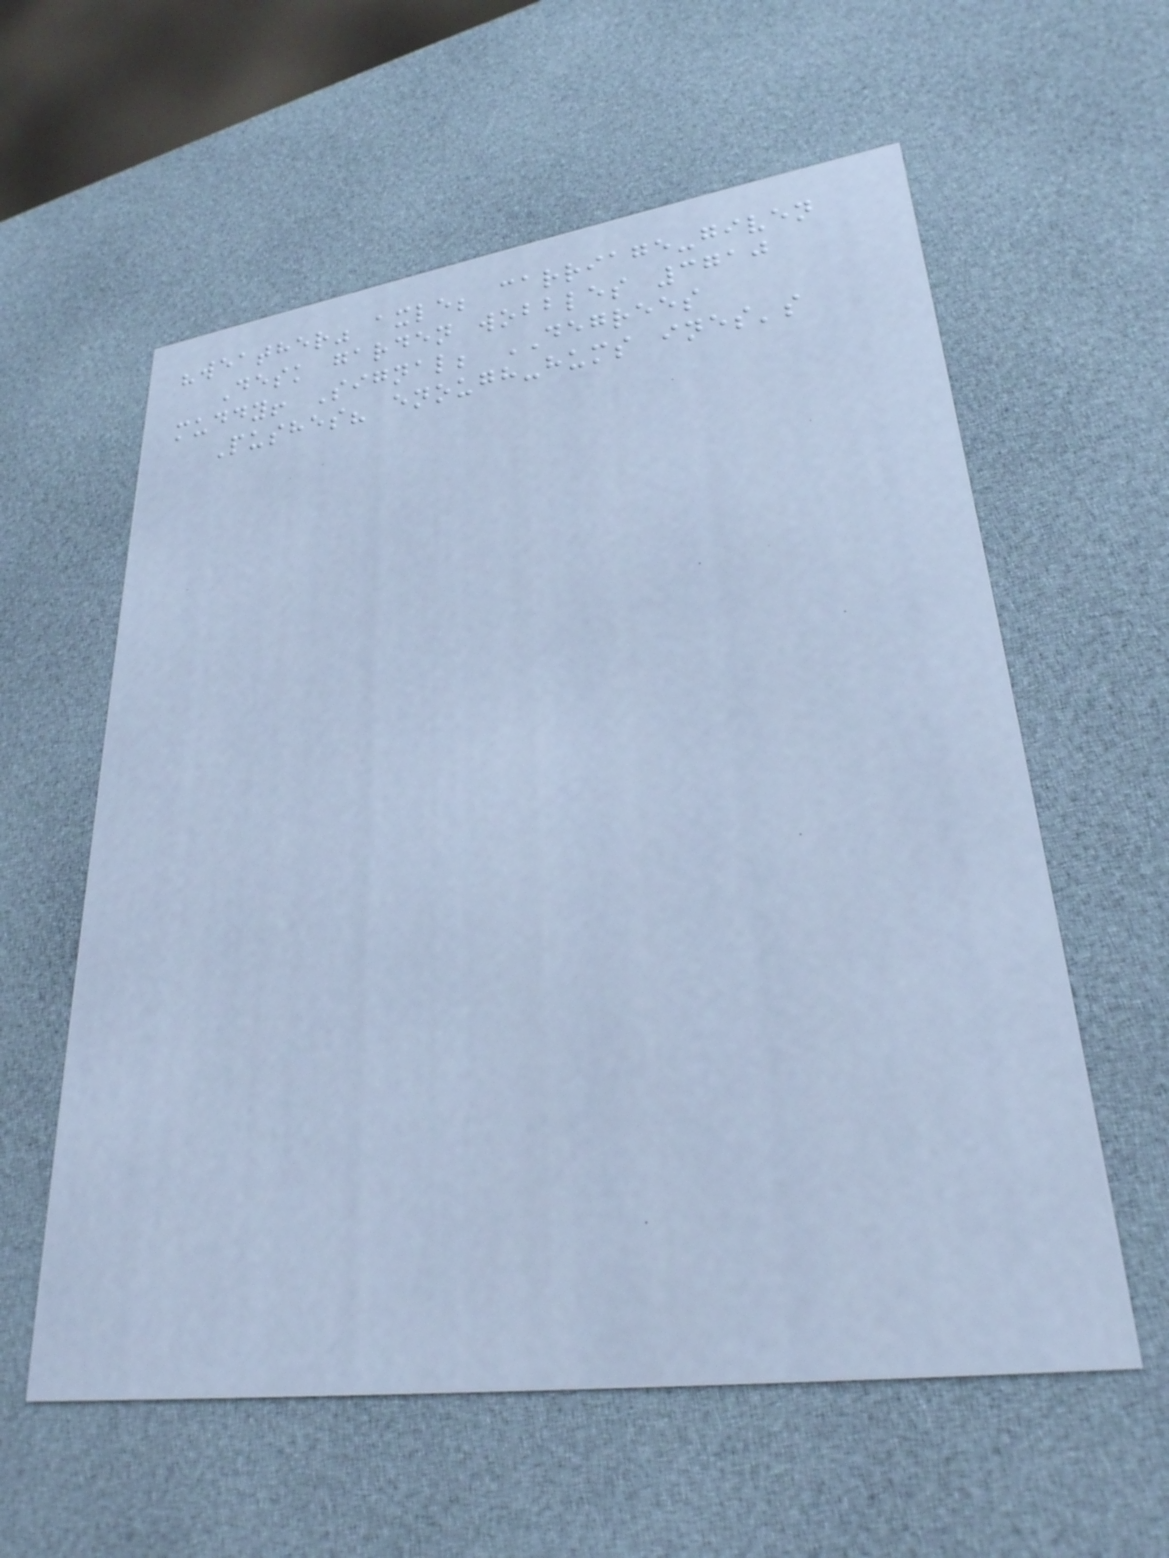"weather" axle; carriage-given
Desk garden wobbles 3710
muddy! Signal; DEGREES
Pushes? enough-hums ines's
